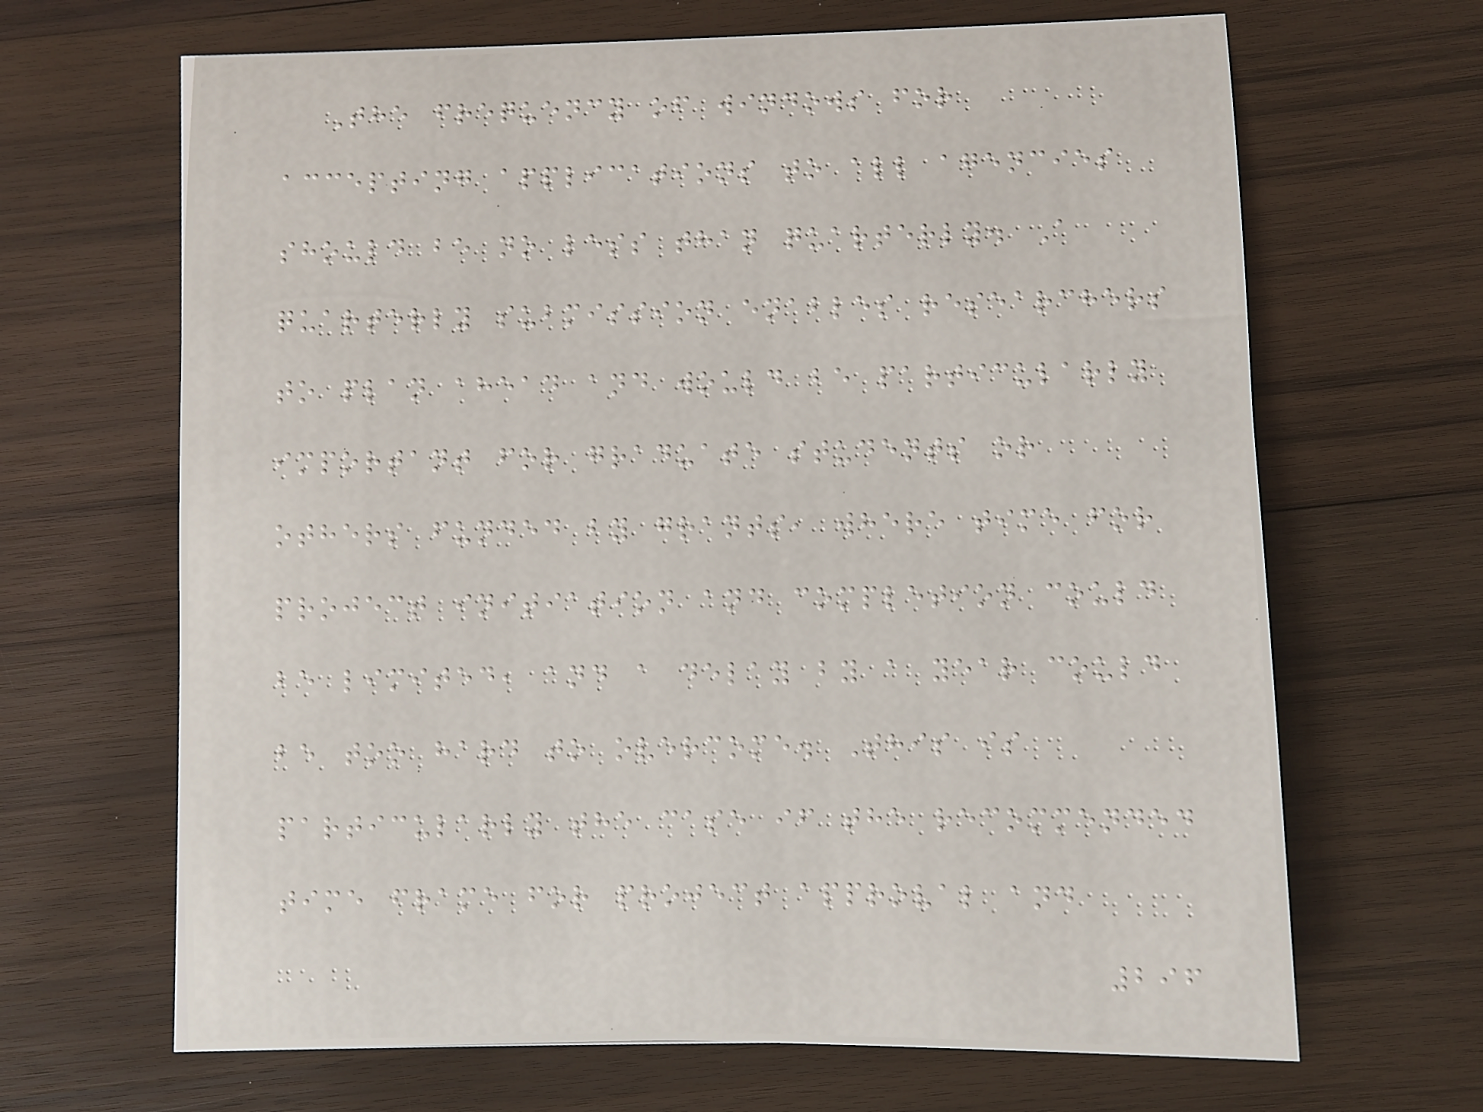The frequency of windows for
accepting applications to all agencies
should be no less than quarterly. A
quarterly submission enables researchers
to plan ahead and would be particularly
important for graduate students or
others funded by grants, where time for
project initiation and completion could
be limited, and a delay by a year could
be too hard to overcome. This is
particularly the case if the recommended
time frame for project approval and
296
